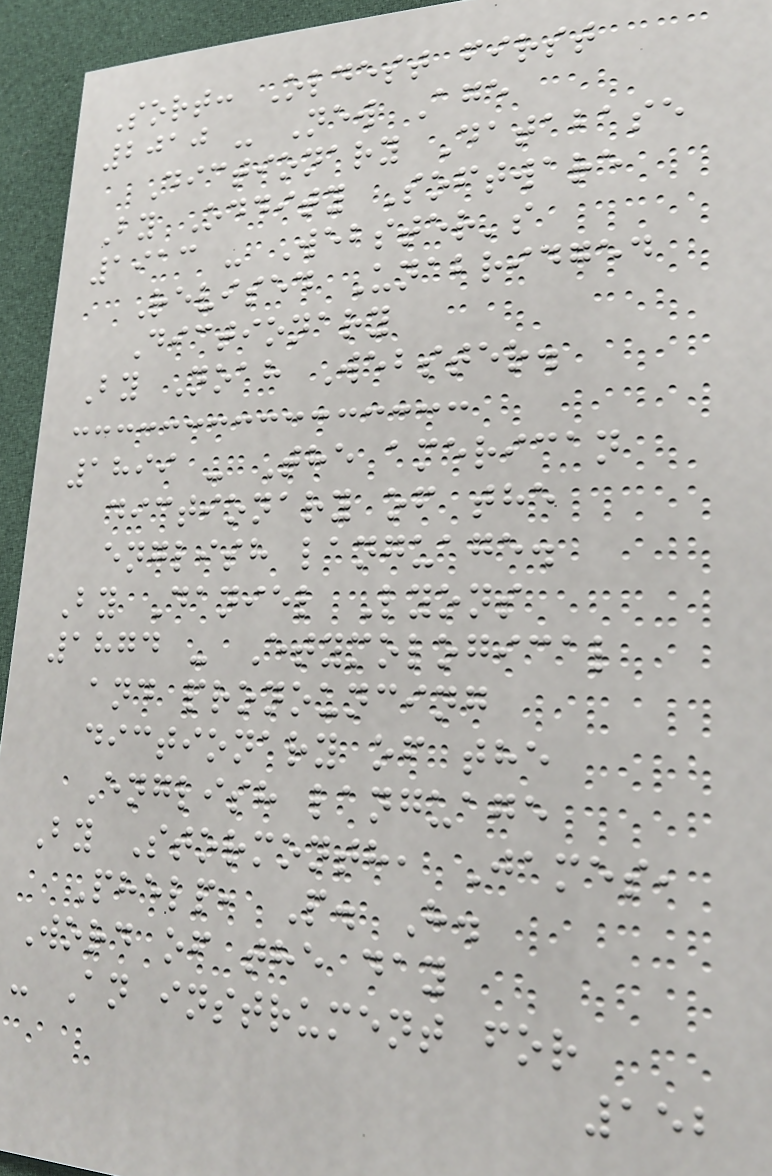Sort: Oldest first
2010 - New Age
Dictionary Database
By Oddity Software
1913 - Webster's
Revised Unabridged
Dictionary
By Noah Webster.
1899 - The american
dictionary of the
english language.
By Daniel Lyons
1874 - Etymological
and pronouncing
dictionary of the
English language
By Stormonth, James,
Phelp, P. H.
Word of the day
- An instrument for
152
